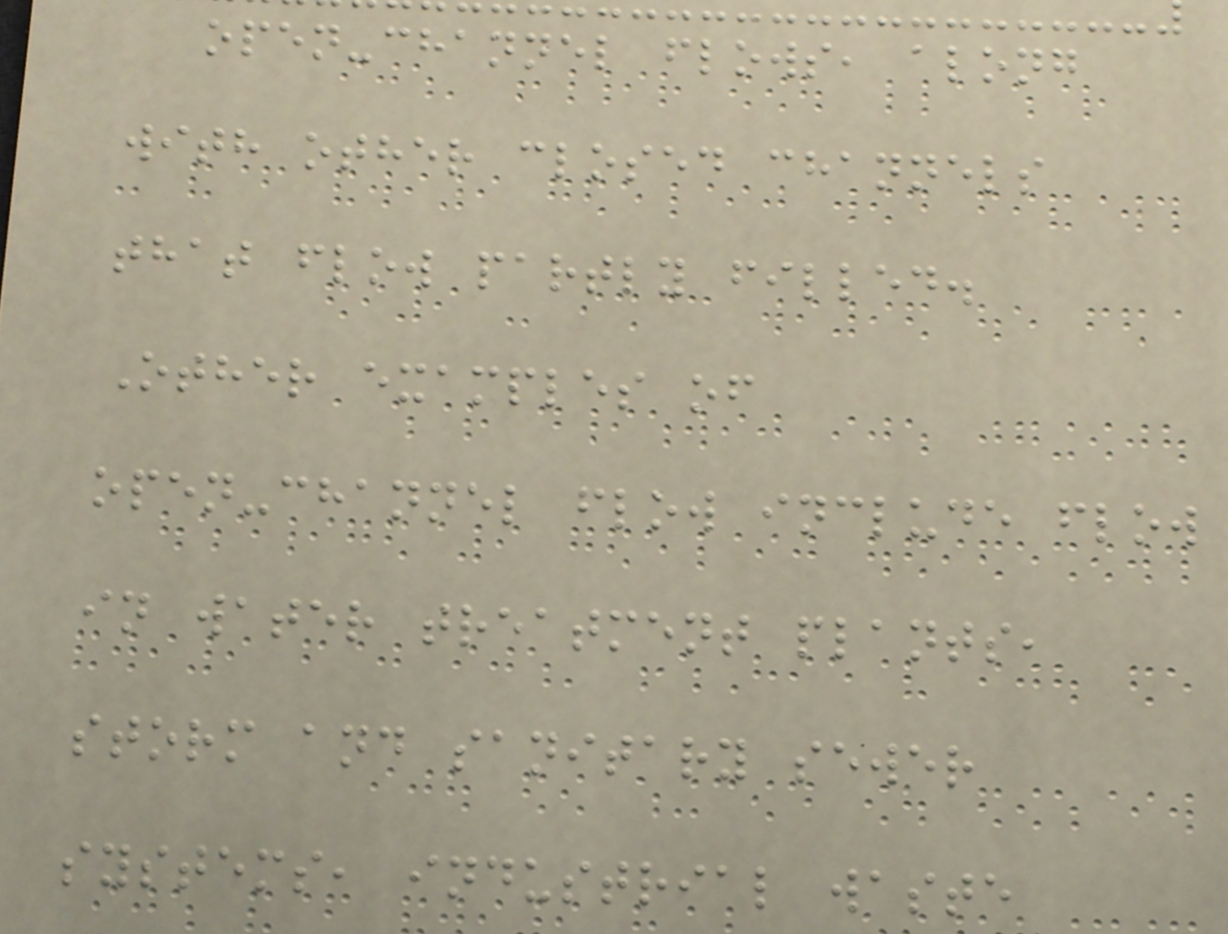open-channel flows, along
with other closed channels
that flow partly filled.
Other examples of
open-channel flow include flow
in water treatment plants,
storm and sanitary sewer
systems, industrial waste
